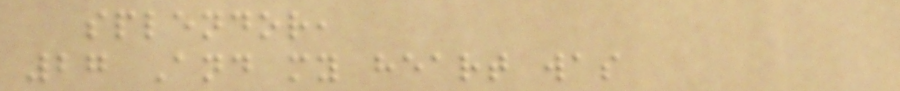splendor,
27 And my heart was
